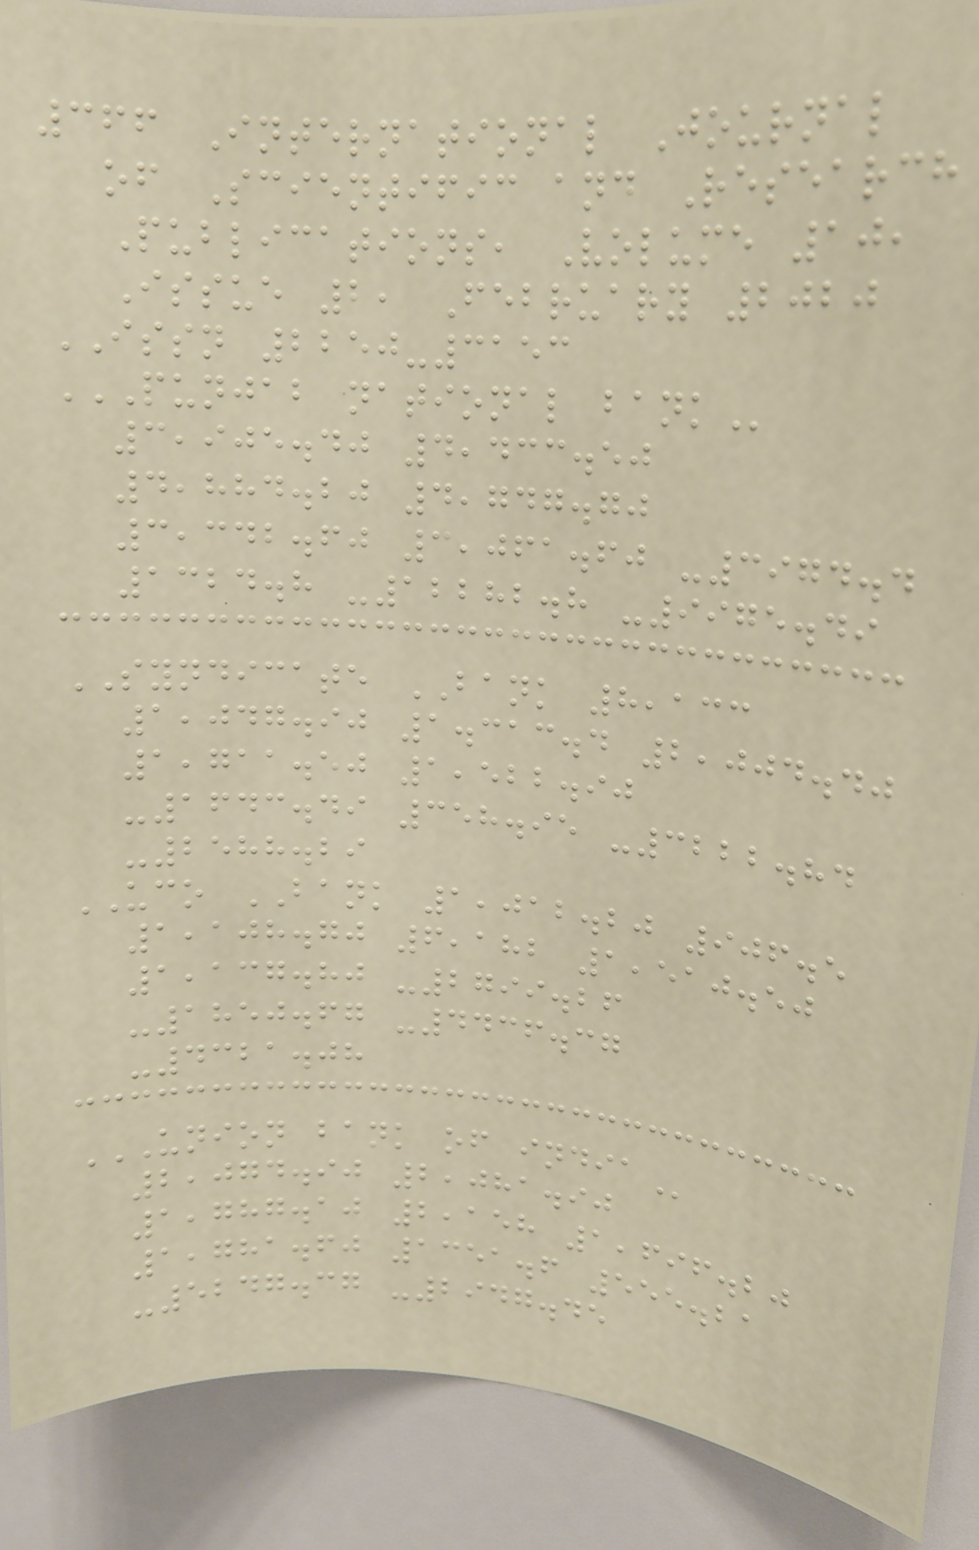366 International Journal
of Scientific and Research
Publications, Volume 10,
Issue 2, February 2020
ISSN 2250-3153
PUNJAB NATIONAL BANK
3,905.40 4,433.50
4,884.20 4,747.70
3,342.60 3,061.60 -3974.4
1324.8 -12282.8 -9975.49
SYNDICATE BANK 8,133
1,047.90 1.313.4 2,004.40
1,711.50 1,522.90
-1643.49 358.95 -3222.84
-2588.29
UCO BANK 1,012.20 906.5
1,108.70 6,182 1,510.50
1,137.80 -2799.26
-1850.67 -4436.37
-4321.08
UNION BANK OF INDIA
2,074.90 2,081.90
1,787.10 2,158 1,696.20
1,781.60 1351.6 555.21
-5247.37 -2947.45
